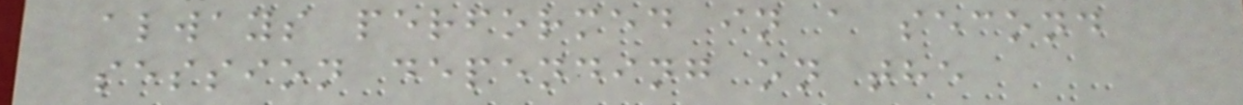always performed in a second
session depending on the
